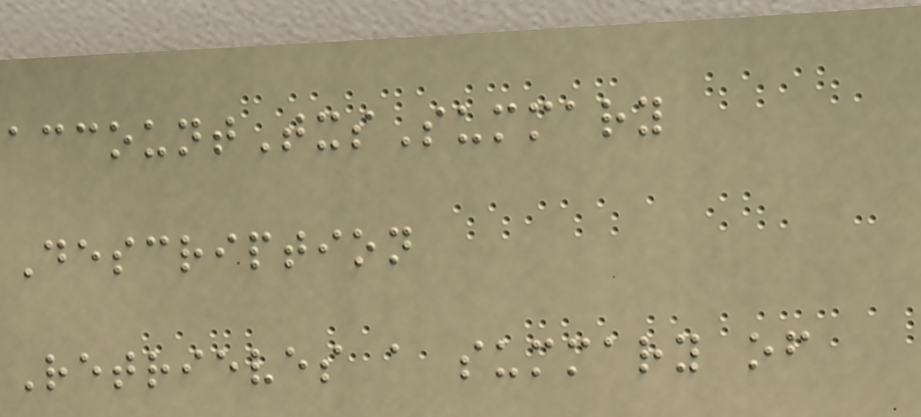accountTxsSummary
Description
Retrieves a summary of
